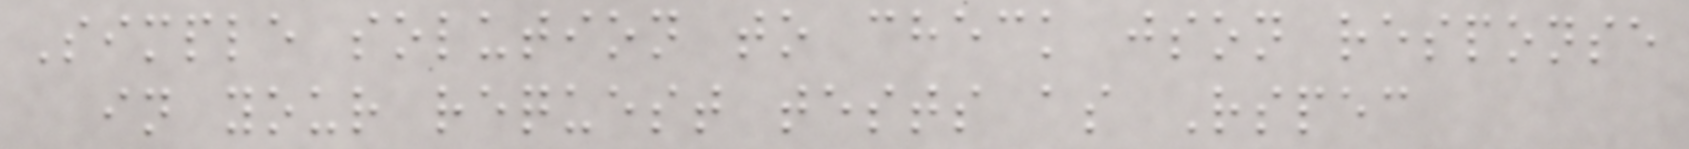Simple solution to check json response
in your request tests as Rspec
